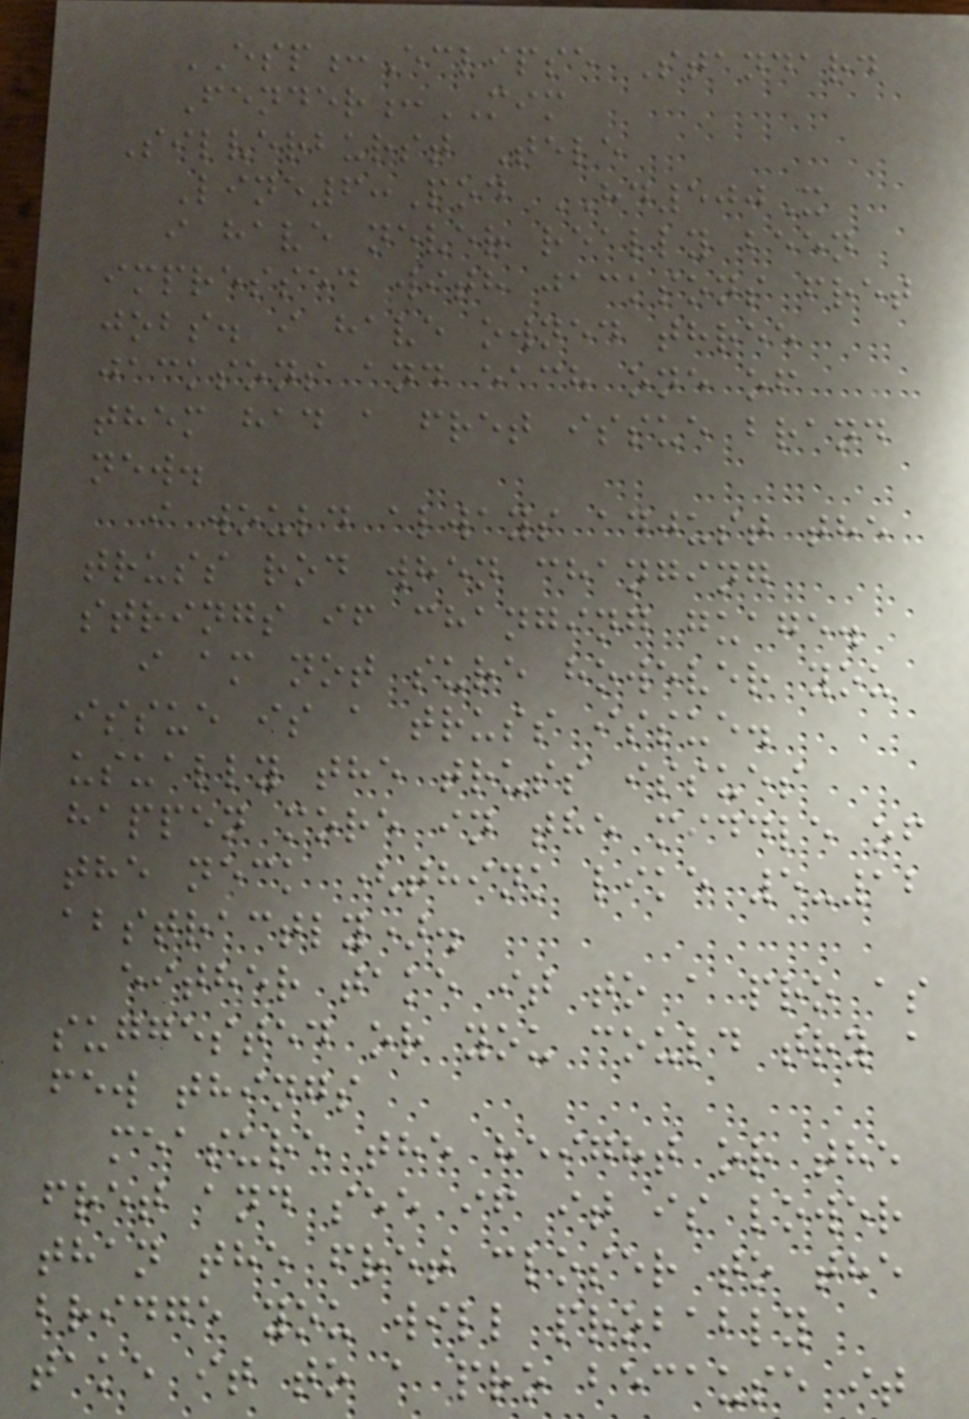ESP:Eclipse Standard
Fender:MIM
Silverburst Tele
Line6:Pod HD500X
i have never really been
impressed with jacksons fret
jobs. i have owned three
jacksons and each one of
them had a fret issue brand
new.
i would always adjust the
truss rod when changing
strings if changing guage.
i am not sure however you
issue is a truss issue.
usually the truss issues
happen more in the middle of
the neck (think like 5-12
abstractly).
either take it to a pro as
suggested or you could try a
few things
measure the height or the
fret and see if it is lower
than the fret closer to the
bridge you will probably
take it to a pro because it
